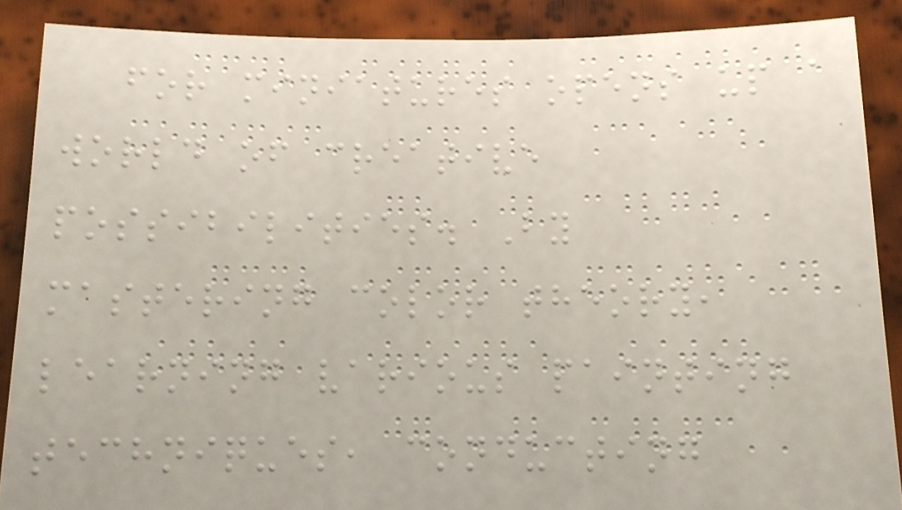for miniatures opens up a
world of creative
possibilities. By
mastering color theory,
learning various painting
techniques, conducting
